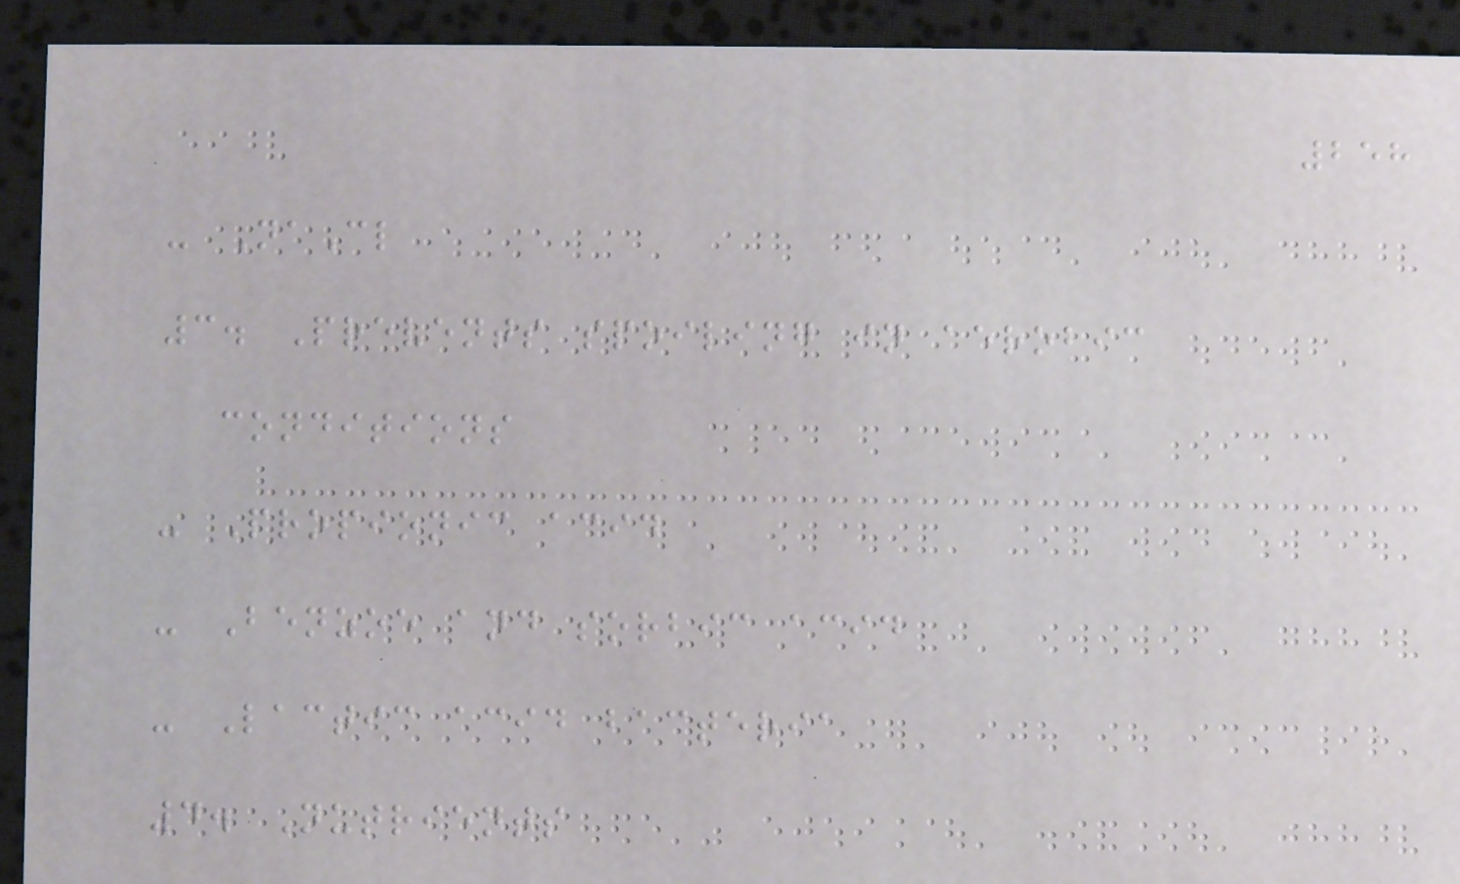258
- NaCl
3. Prevents spoiling in aerobic
conditions
- Propionic acid
- Benzoe and sorbic acid
- Lactic acid bacteria
4. Nutrients
